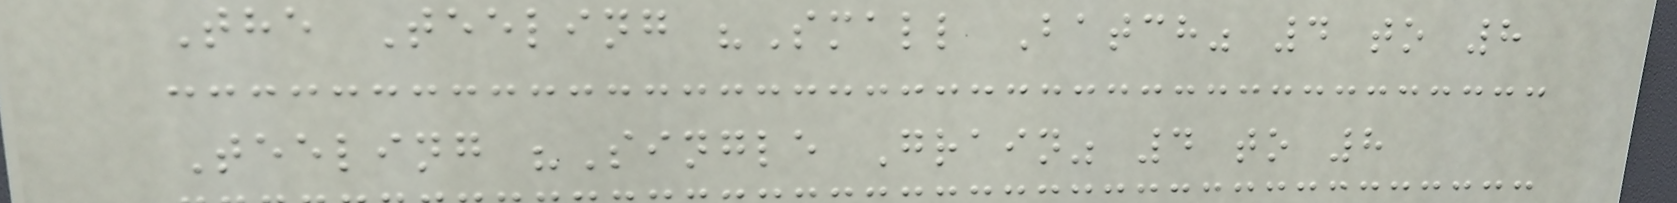The Teeling "Small Batch" 4 to 8
Teeling "Single Grain" 4 to 8
